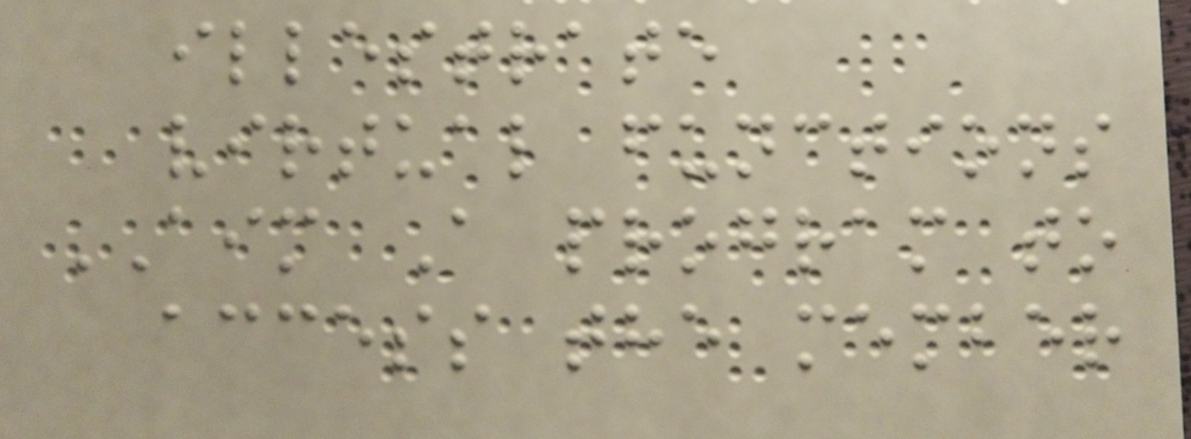illestrate
virtual functions
AIM A program to
access the member
